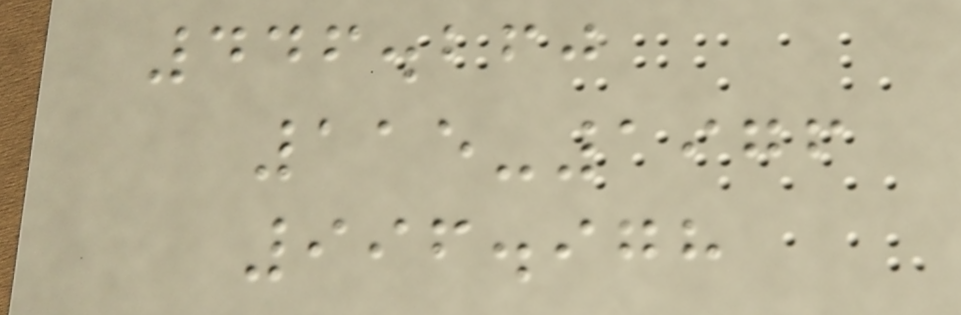446.260
115-1976
996.978
